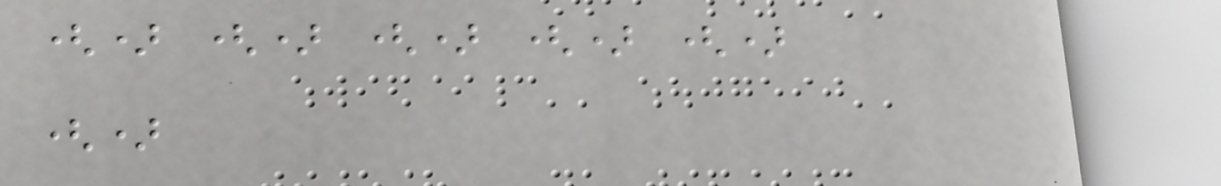() () () () ()
()
